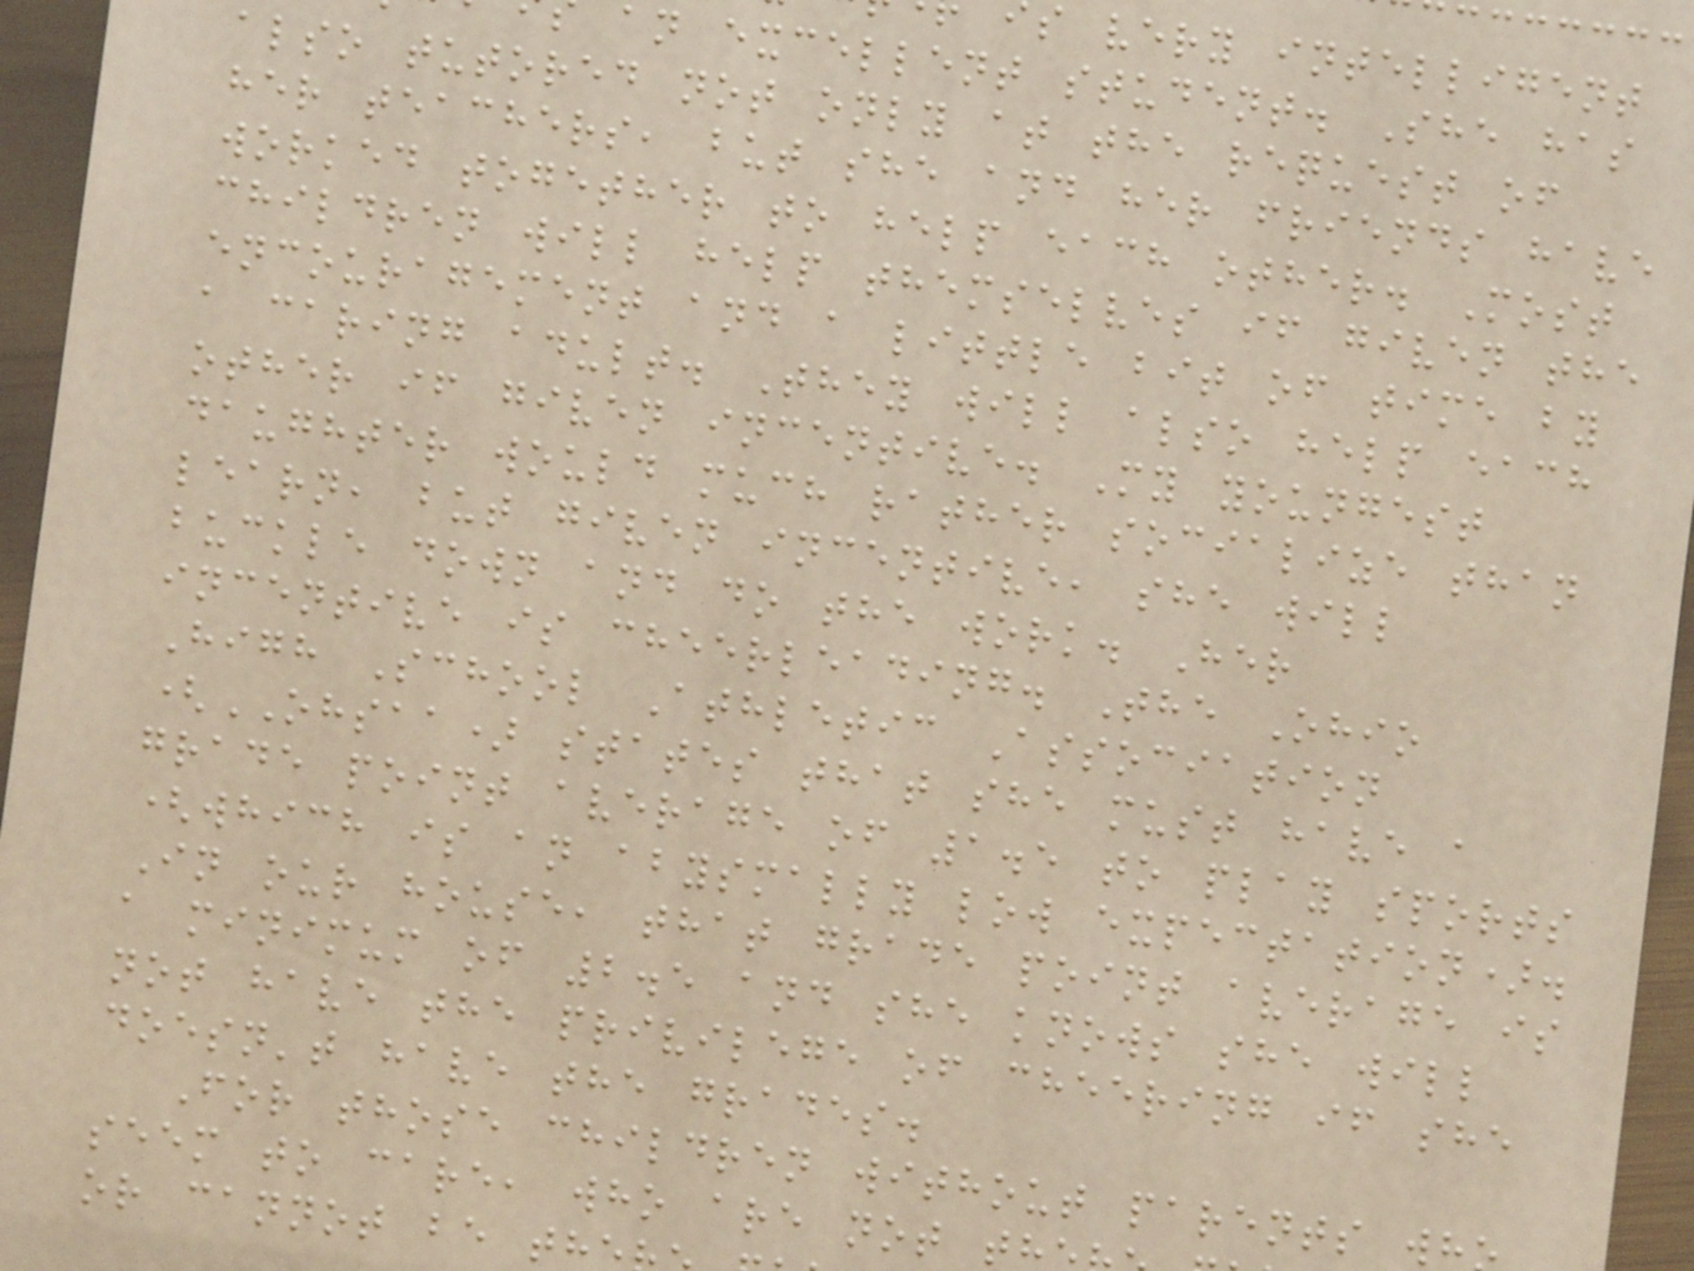s very intelligent
an excellent student. She has
also tutored not only at the request of
her teachers, but she and her friends have
worked together to help each other. Most
children will help themselves if given the
encouragement and a little bit of time by
a caring adult. They will also help each
other if given incentive. My youngest
daughter would much rather socialize than
learn, but given incentive, she will
buckle down and do the work. Her
incentive is cheerleading. The Ohio
High School Athletic Association
(OHSAA) states that she must have a
grade point average of 1.5 to play sports
(which is an abysmally low expectation).
In our house, that grade point average is
a minimum of 2.5 and she knows she will
not have the privilege of cheering if she
doesn't have the grades.
For those children without parents wh
seem to care, who are not t
or cannot be th
